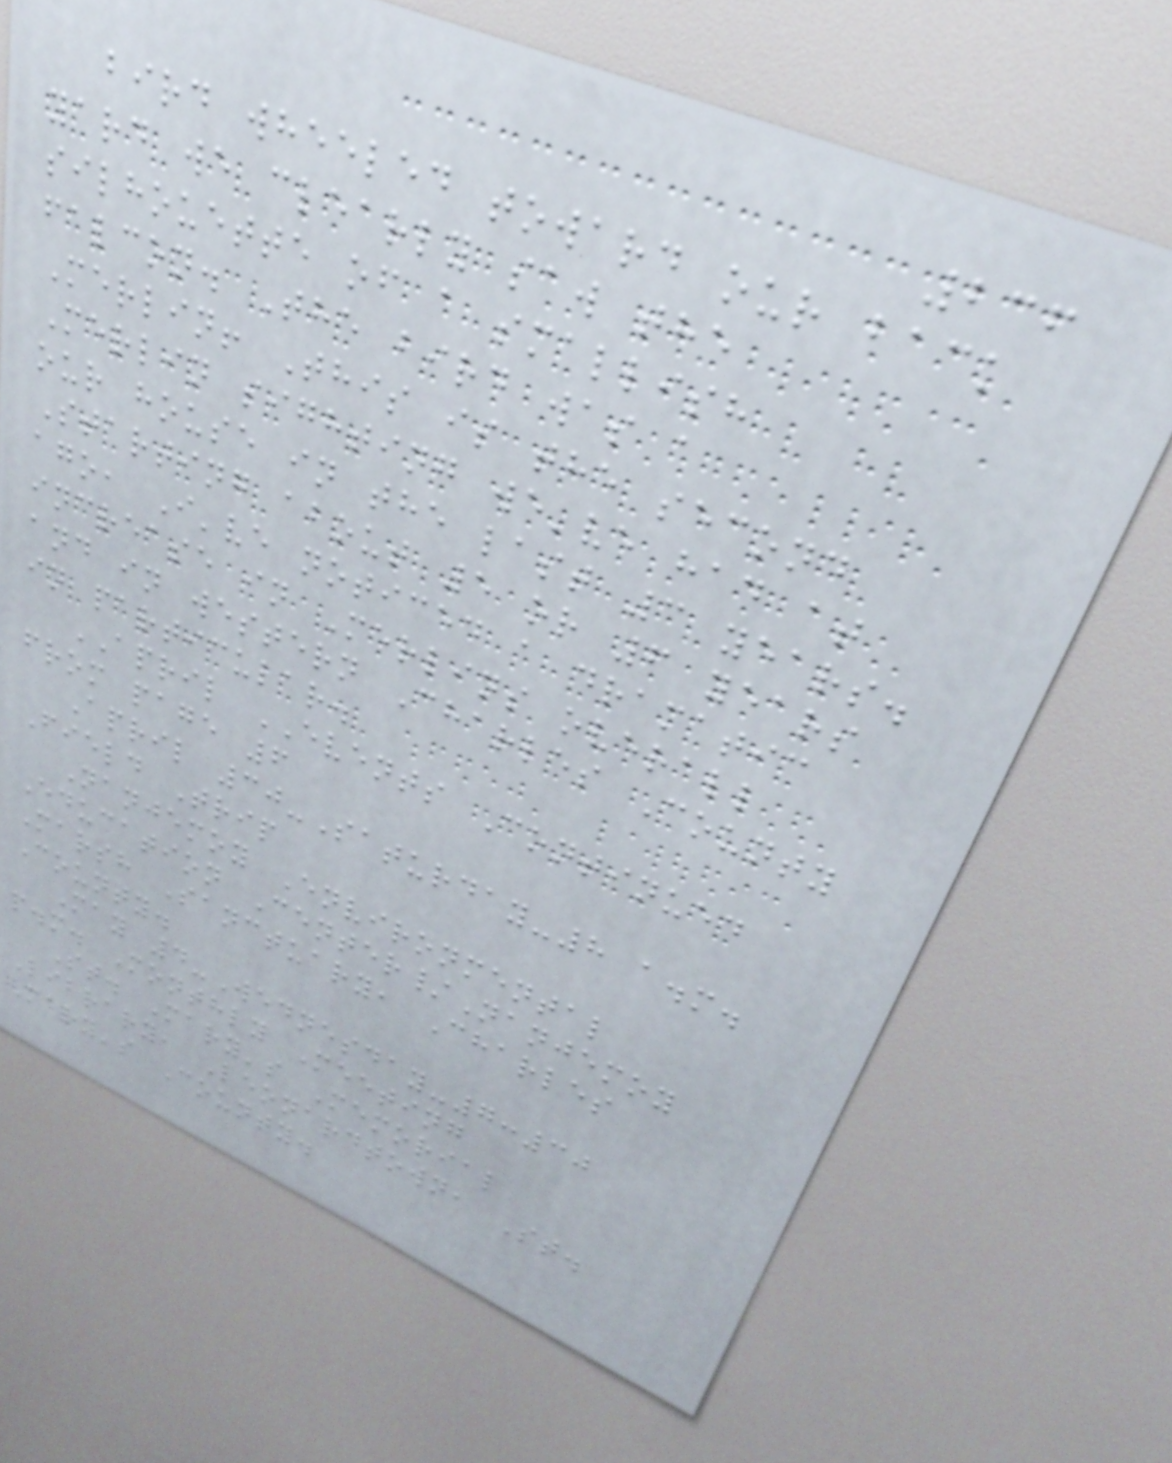236
bird wheeled toward our back
yard we clearly saw the
silhouette of a smallish
falcon. The bird was a
Merlin! This is the second
Merlin sighting we've had at
our house in the last 3 years.
Starting about 5 or 6 years
ago, I've noticed a dramatic
increase in Merlins overall
and in western Charles County
in particular.
APRIL EVENTS Continued
from page 6
April 30-Saturday-8 a.m.
Field Trip
Nanjemoy Environmental
Education Center/Nanjemoy
Marsh Sanctuary, Charles
County.
May 4-Wednesday-7:30
p.m. Monthly Meeting
St. Mary's Memorial
Library, Leonardtown, St.
Mary's County.
